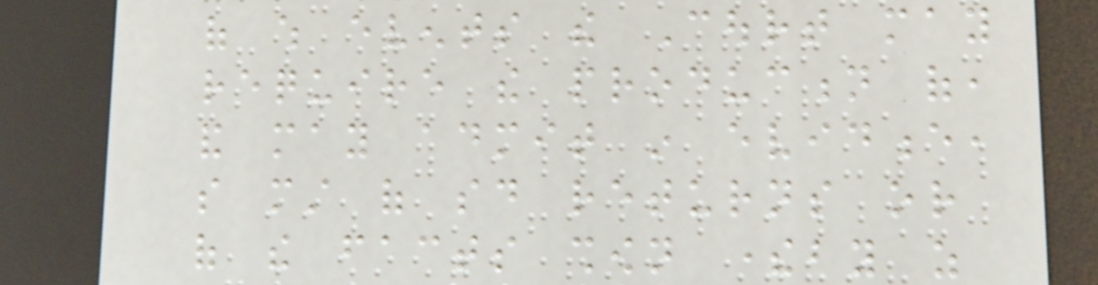of which events the Court may
require the production of,
and may admit in evidence,
so must of said returns or
of the facts shown thereby as
